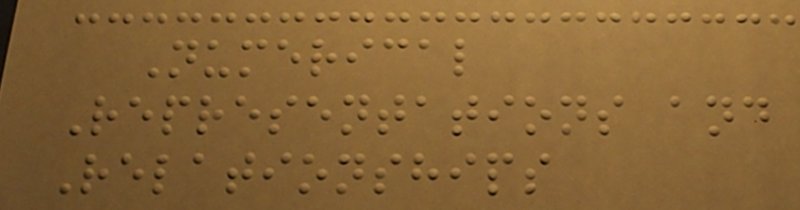Numerical
Representations and
Relationships
